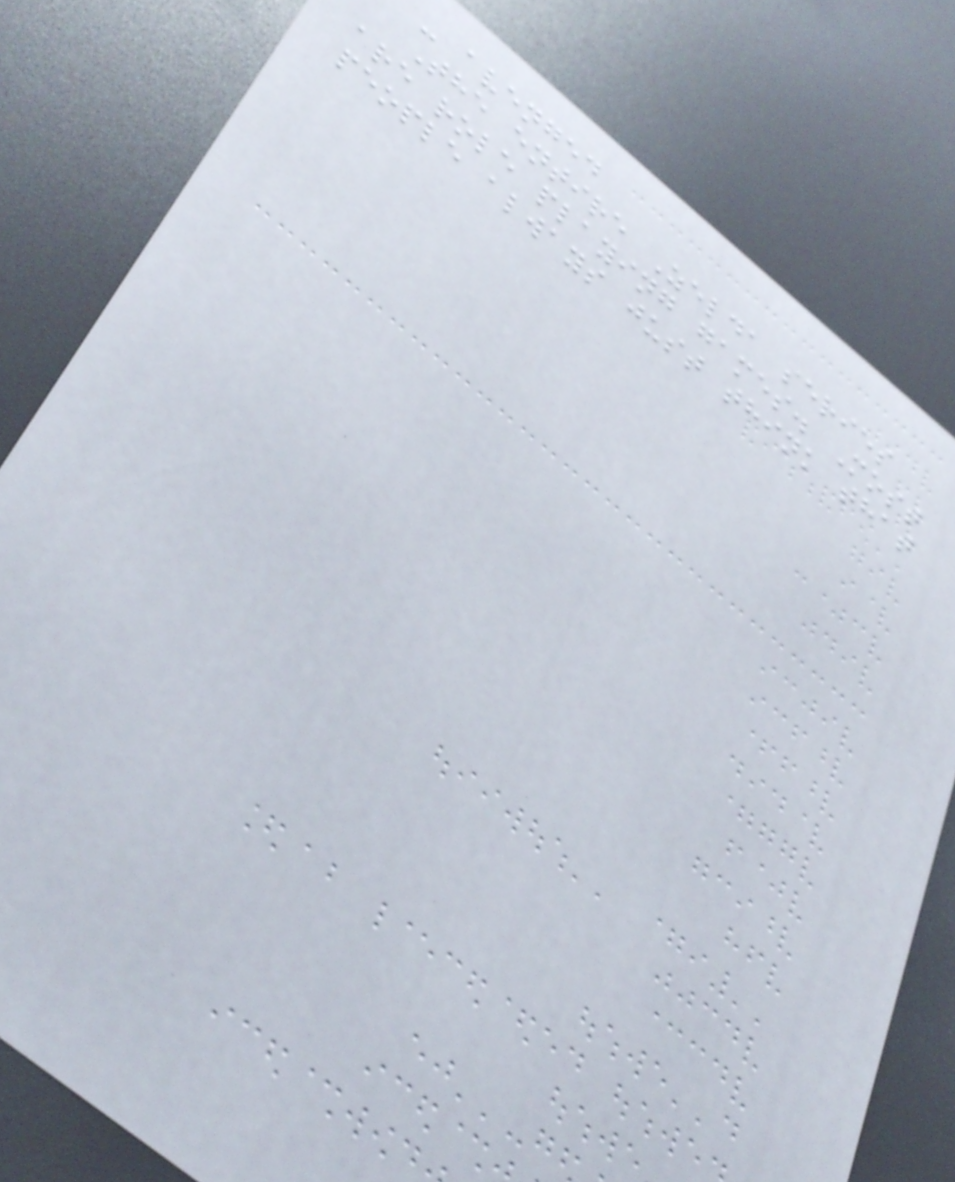- avenged
The entire Zelda series
are role playing games. Most
people always just think that
